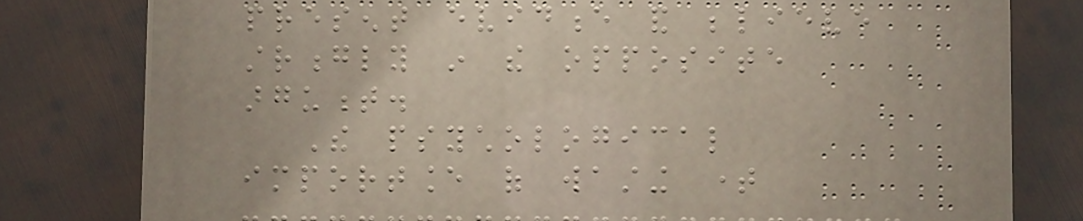present evidence and believe
strongly in the opposite
argument.
The psychological
importance of wasting time
